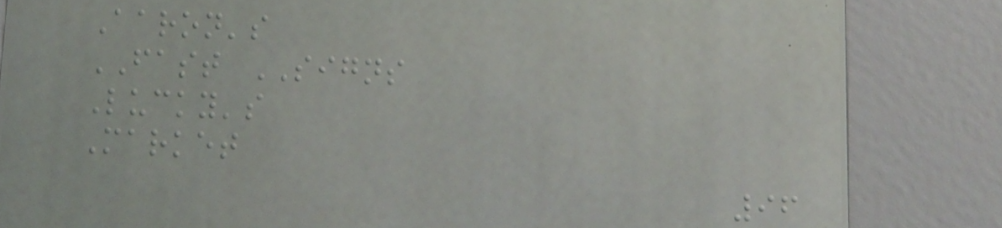Aaron's
FAST SIGNS
Lucky's
Market
96
